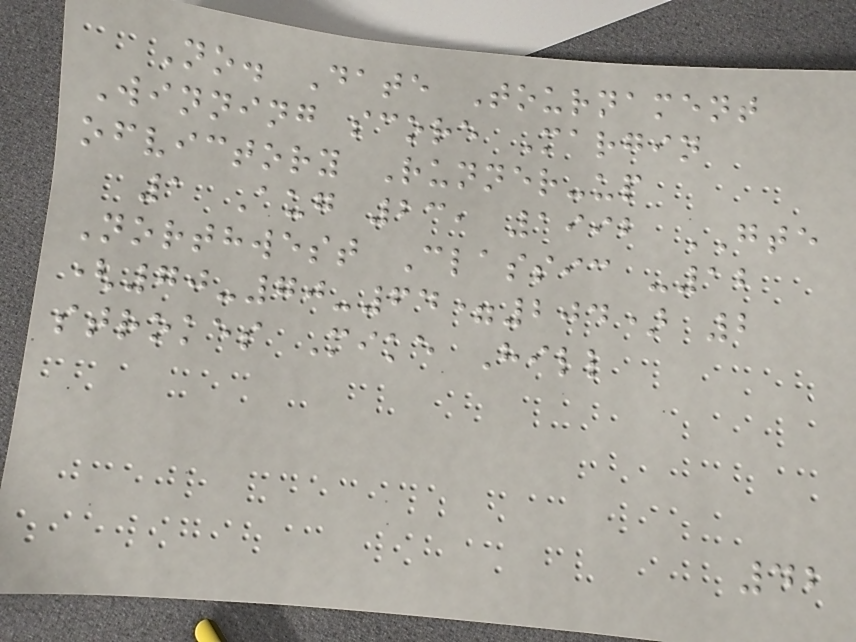No. Date Tournament
Winning score Margin
ofvictory Runner-up
1 Aug 23, 1992 GTE
Northwest Classic -12
(70-70-64=204) 2
strokes Mike Hill
42
